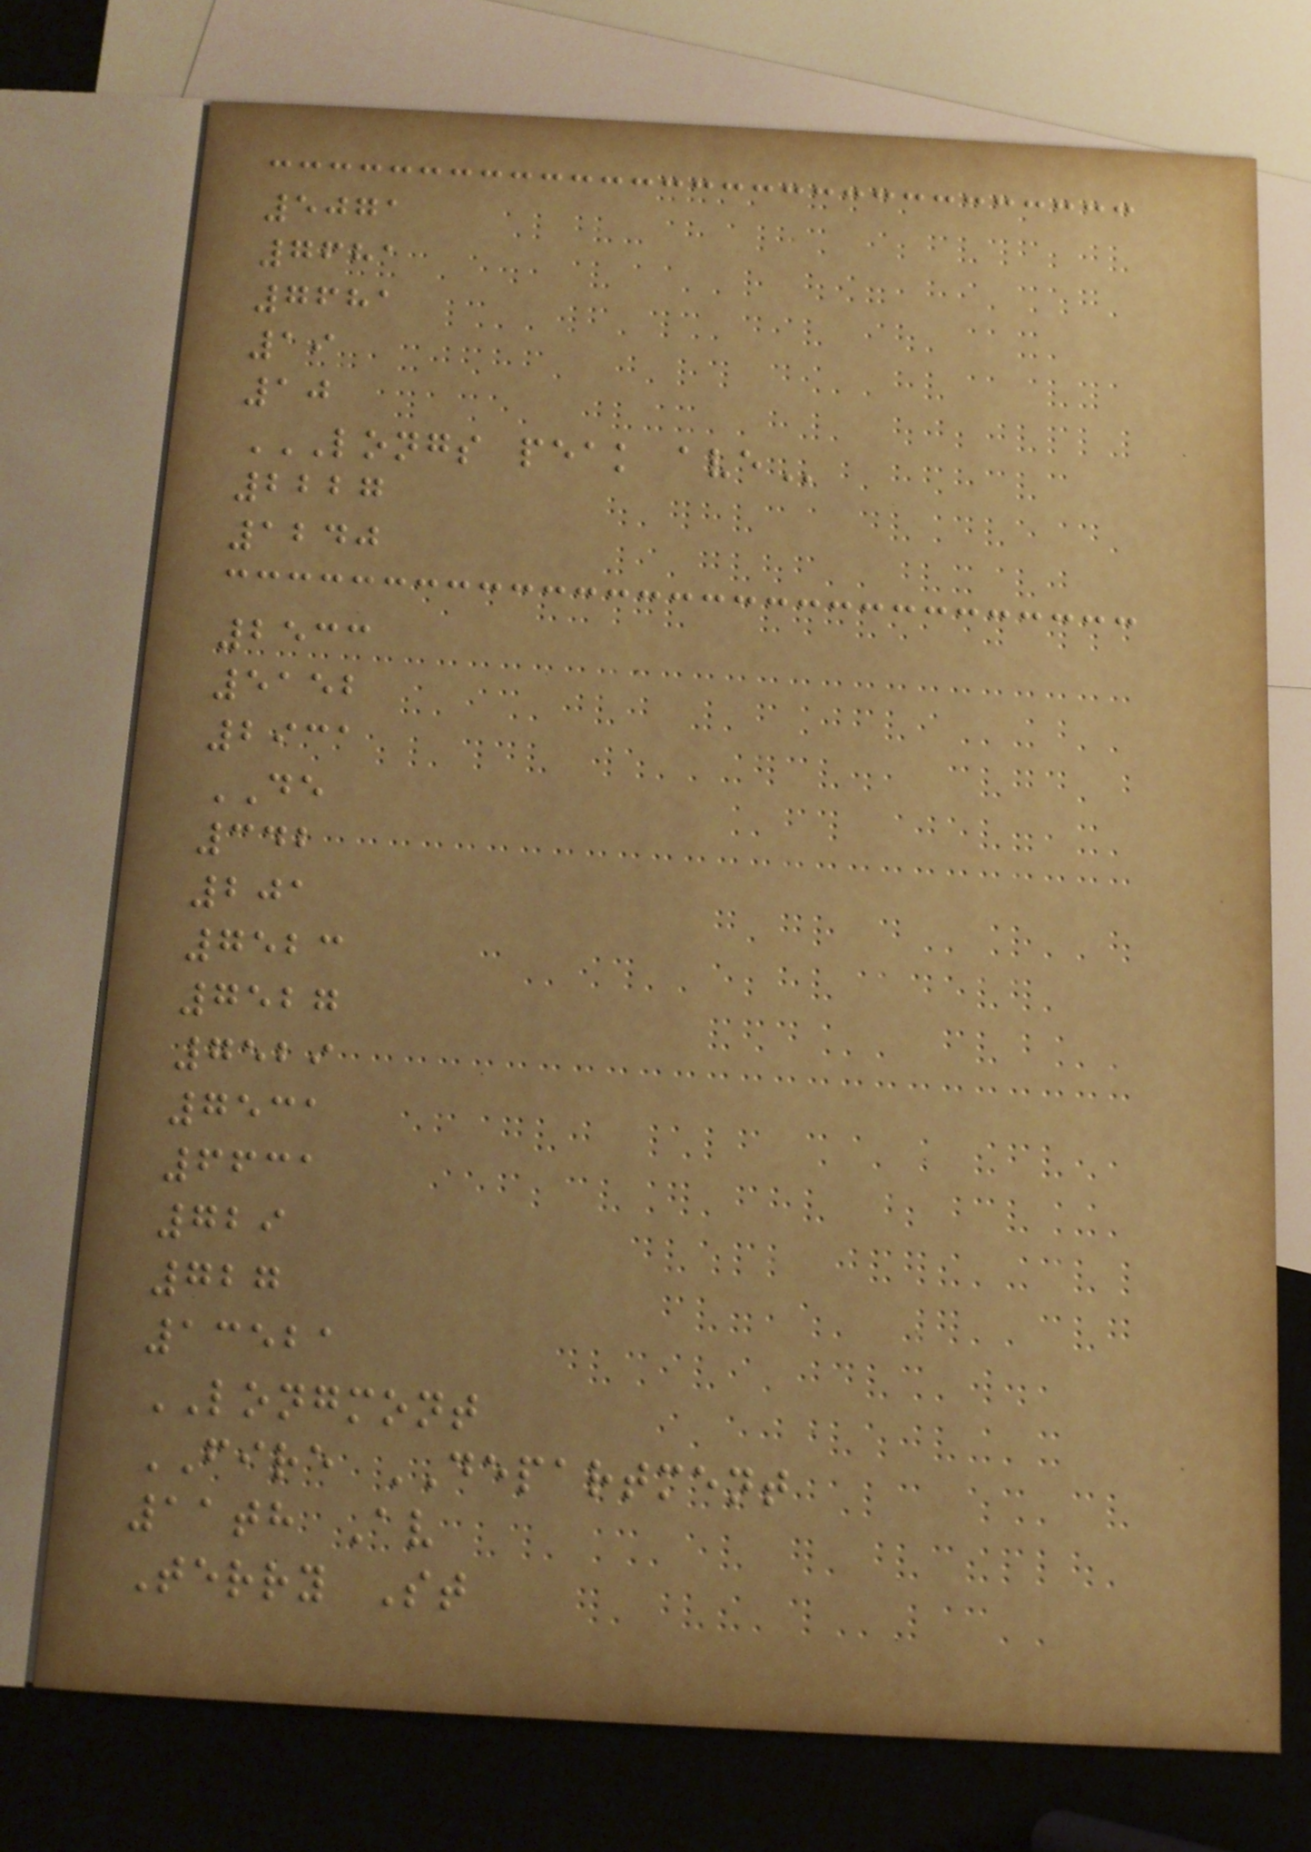5071
7681
7681
19
10
LONGS PEAK AVE
2227
1240
2533
5152
2931
DE
342
201
7523
7527
7529
7531
6631
729
727
13521
LONGMONT
FIRE DEPARTMENT
11th Av
Terry St
